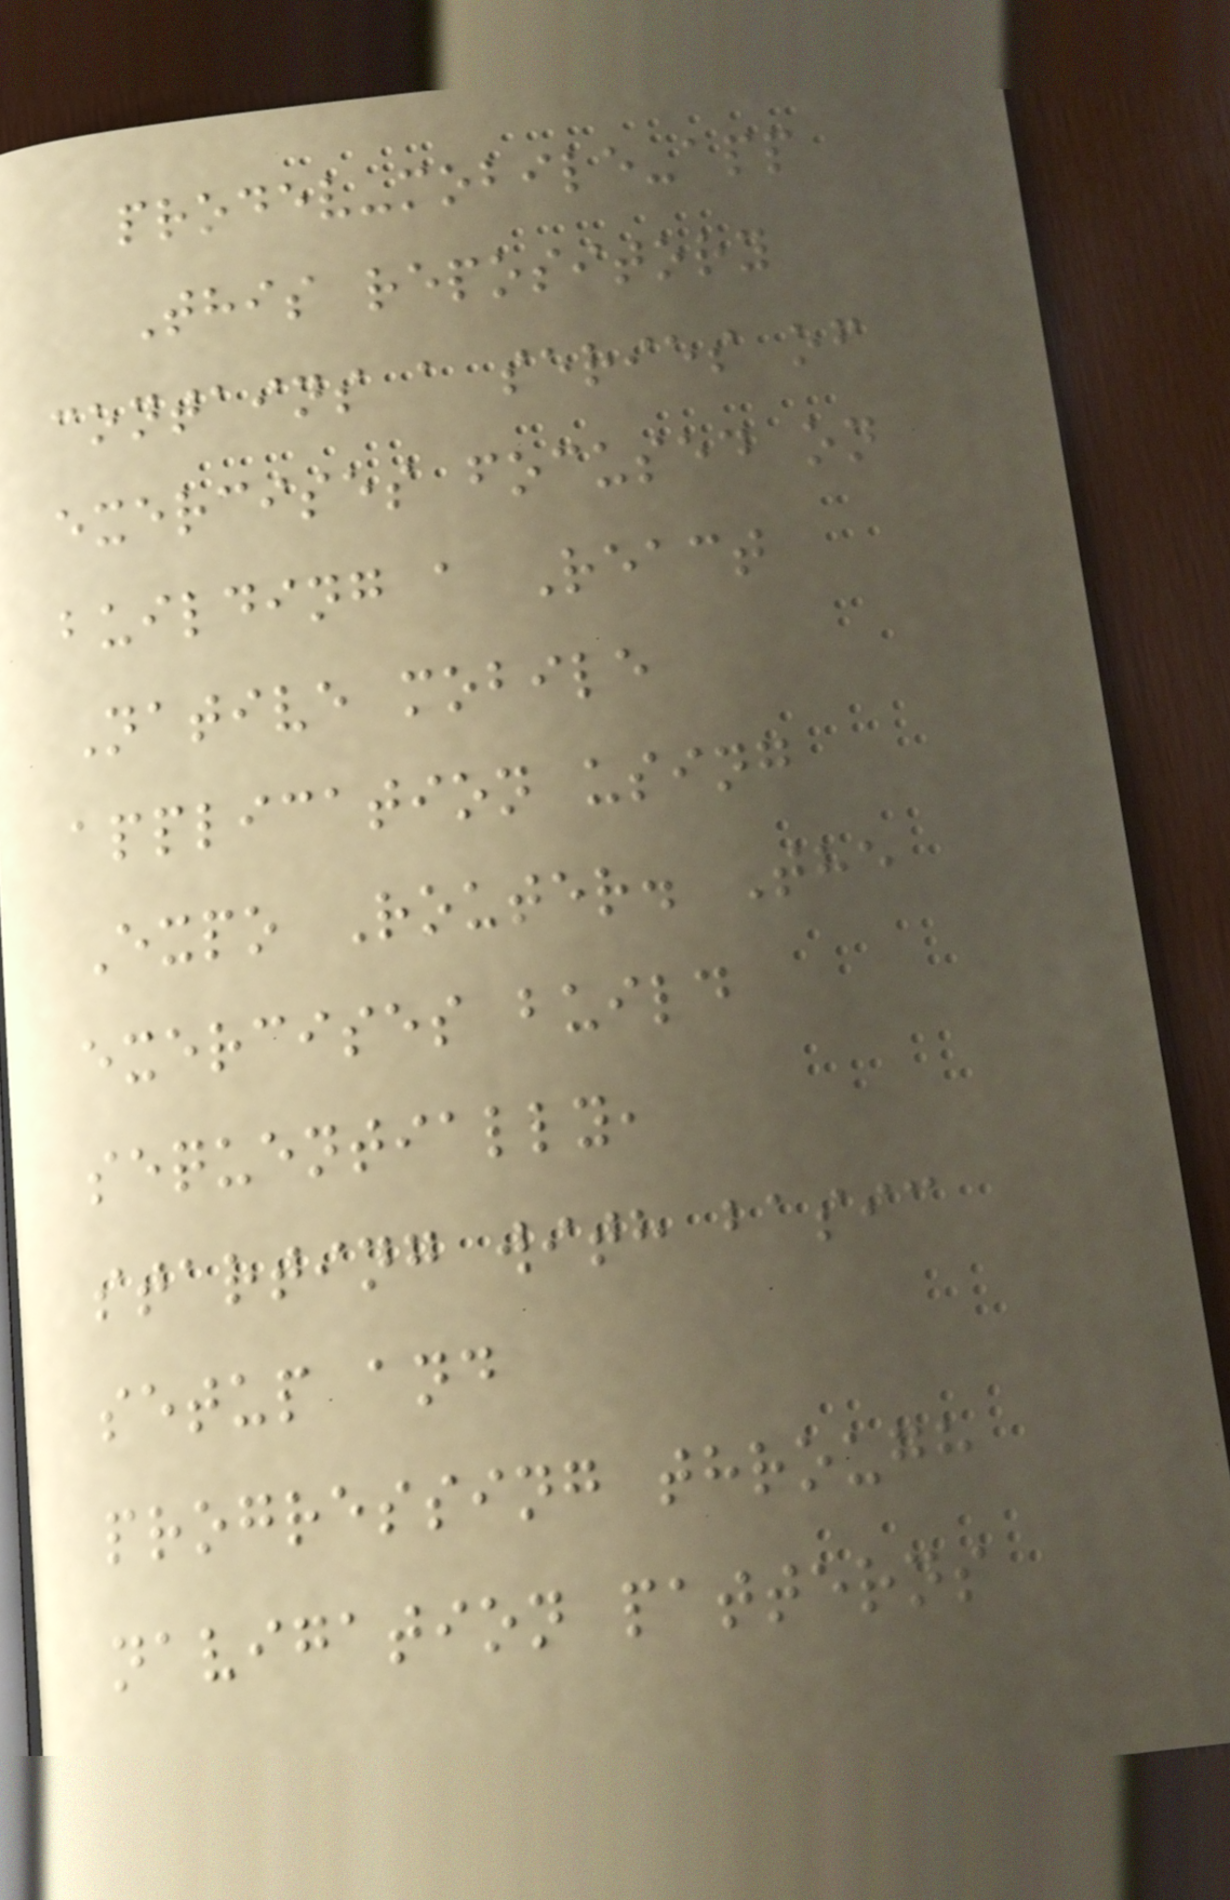prodev-mobile-app
This repository
contains a series of
exercises focused on
building a React
Native mobile
application using
Expo Router. The
exercises build
sequentially,
starting with basic
setup and
progressing through
navigation patterns
